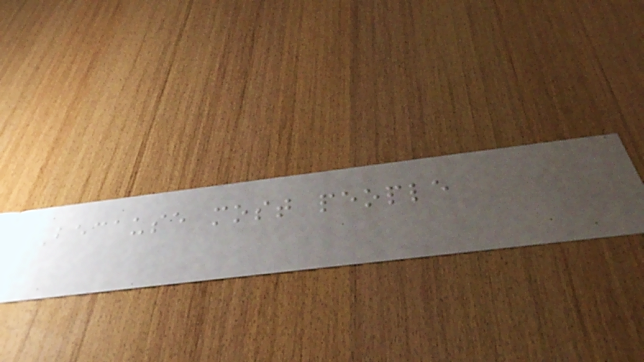Because most people
